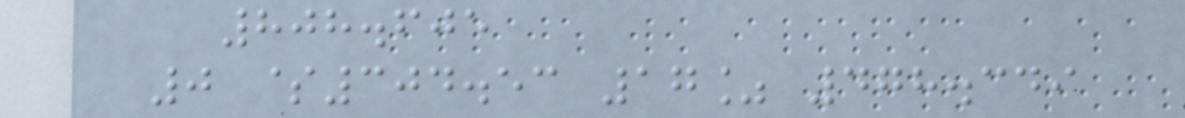808.605
0 $304.53 17% 478.349
